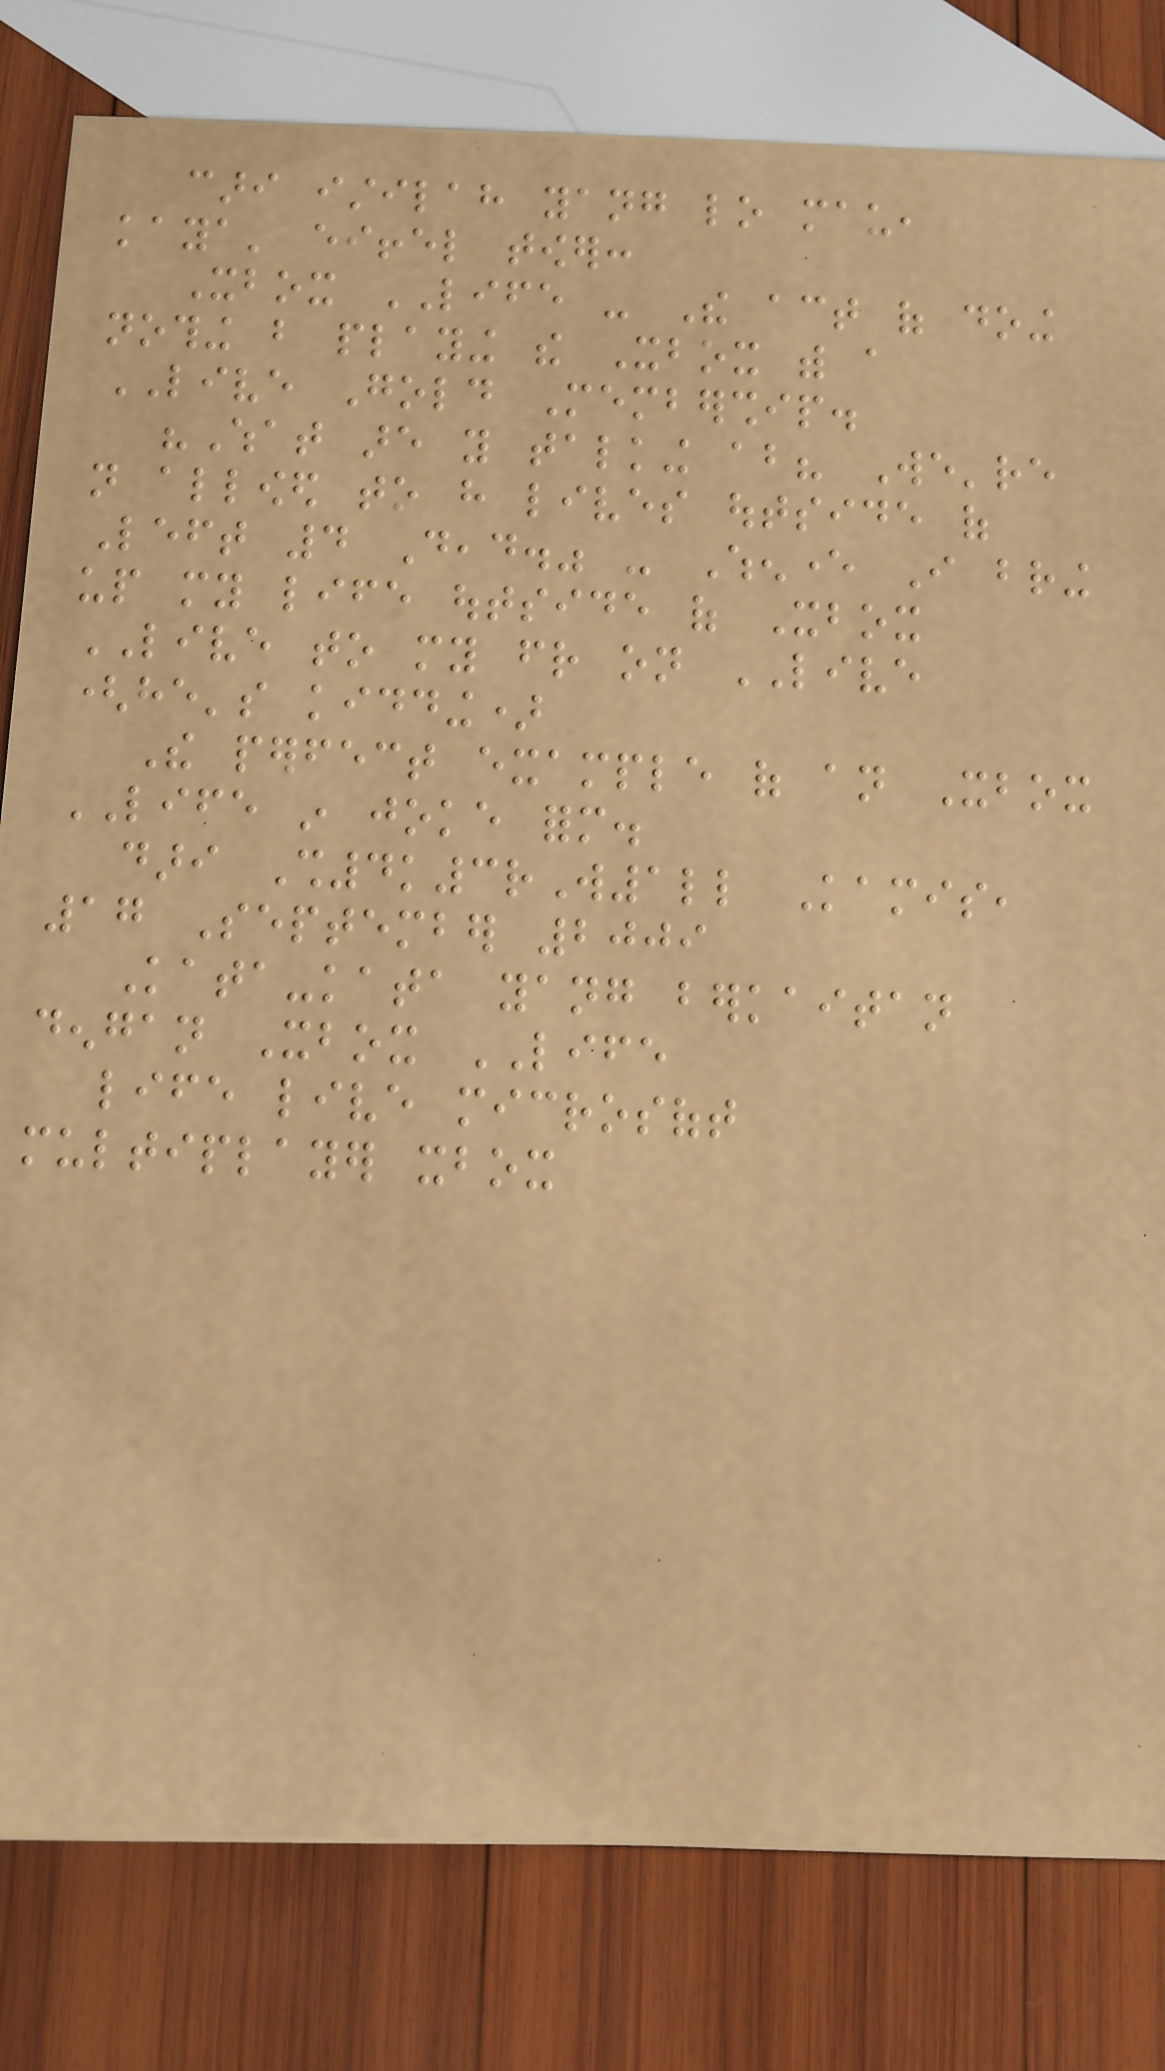cari istilah yang lo mau,
kaya' eiffel tower:
Xbox LIFE - The act of doing
nothing but playing the Xbox with a
LIVE Gold Membership.
"What are you talking about? We're
not allowed to have lives outside of
Left 4 Dead." - Whenever I bring
up my life outside of Xbox
LIVE to my friend on LIVE
(he's kidding)
The perfect example of an Xbox
LIFE in joke form.
dari Sh4k3rW1ll Kamis,
17 September 2009
Kata-kata yang berkaitan
dengan Xbox LIFE
life live microsoft
multiplayer xbox
